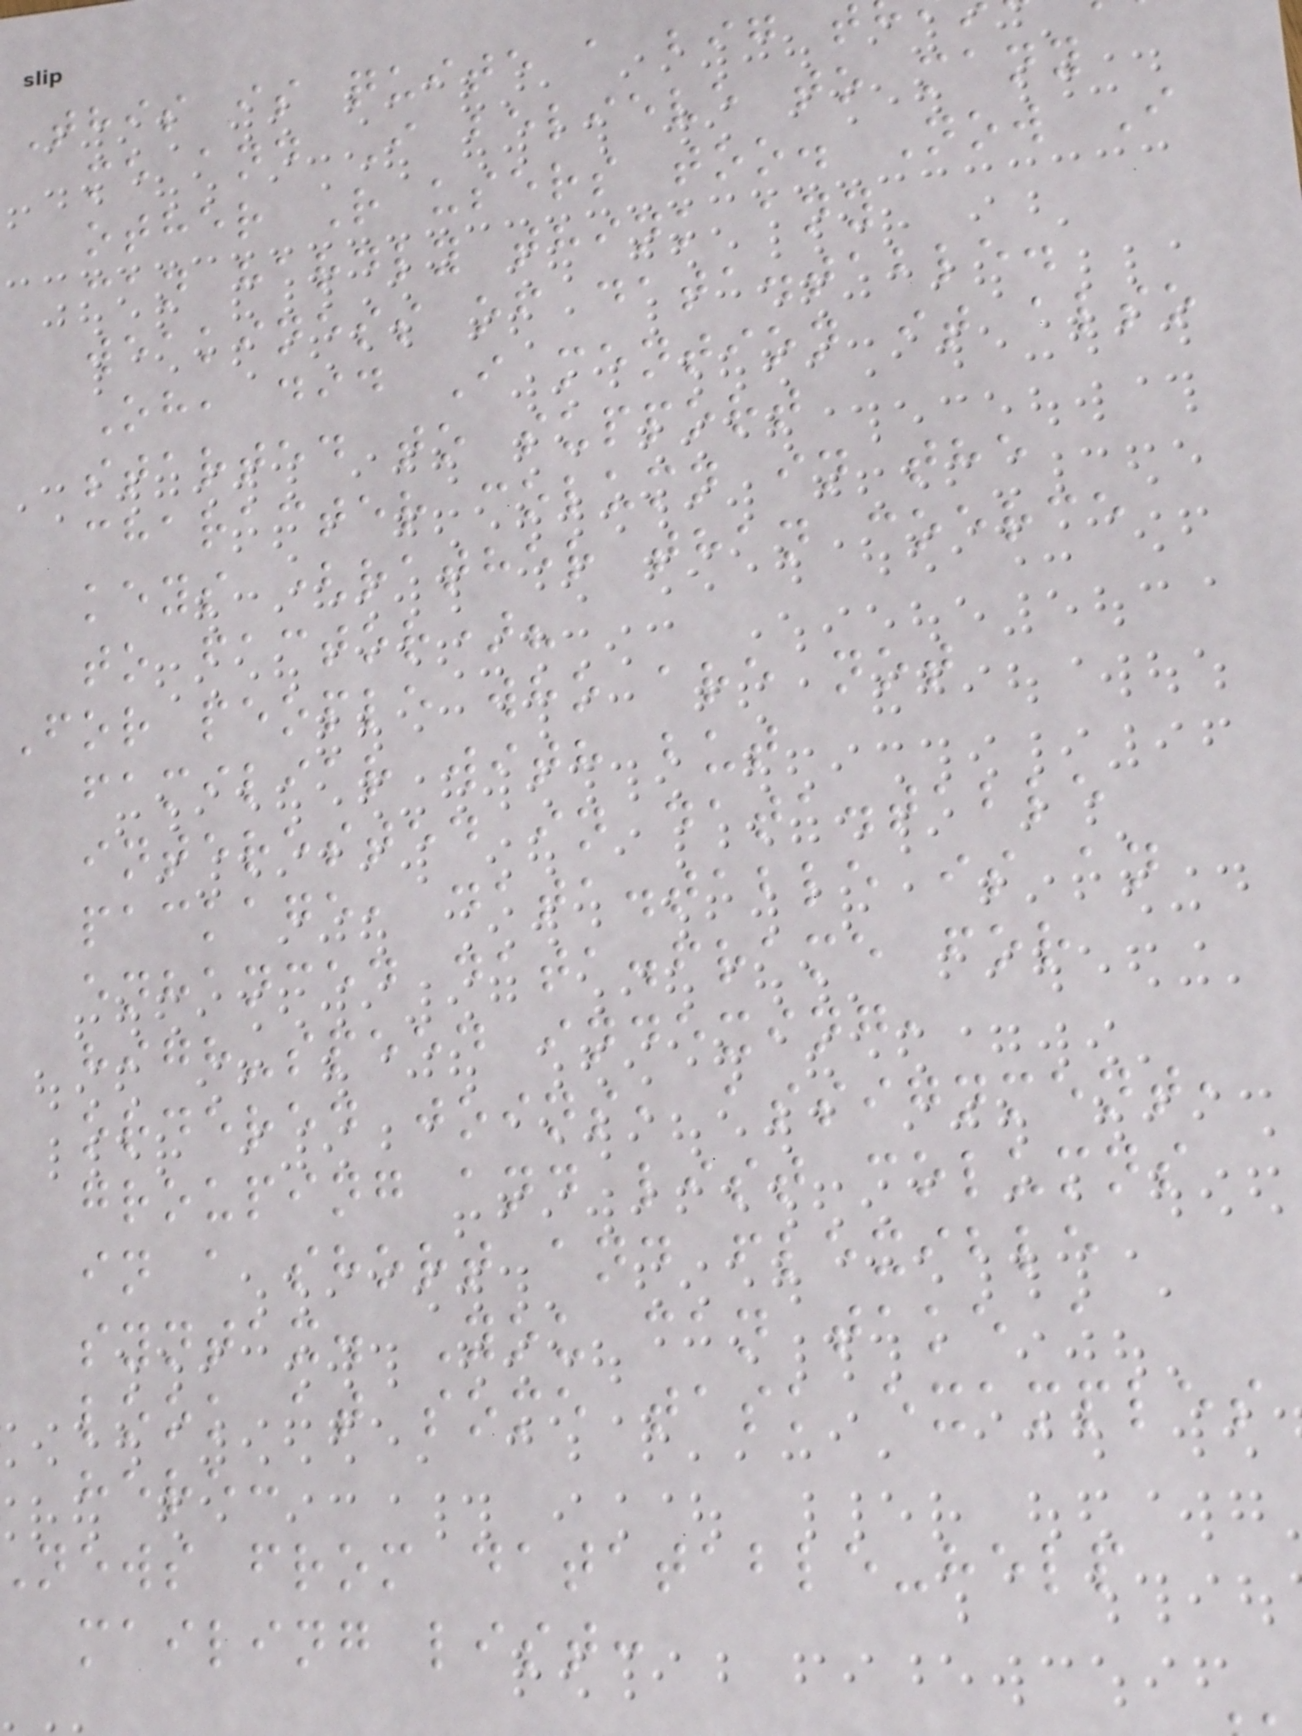This is quite a big t
me and I believe to many
other R users too. Now I
can hardly think any
weakiness of data.table.
Oh, did I mention it also
started to support
character column in the
keys (rather than coerce
to factor)?
For people who are not
familiar with but
interested in data.table
package, data.table is an
enhanced data.frame for
high-speed indexing,
ordered joins, assignment,
grouping and list columns
in a short and flexible
syntax. You can take a
look at some task examples
here:
news from datatable-help
mailing list:
